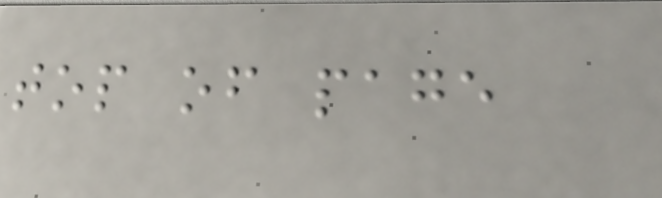top of page
